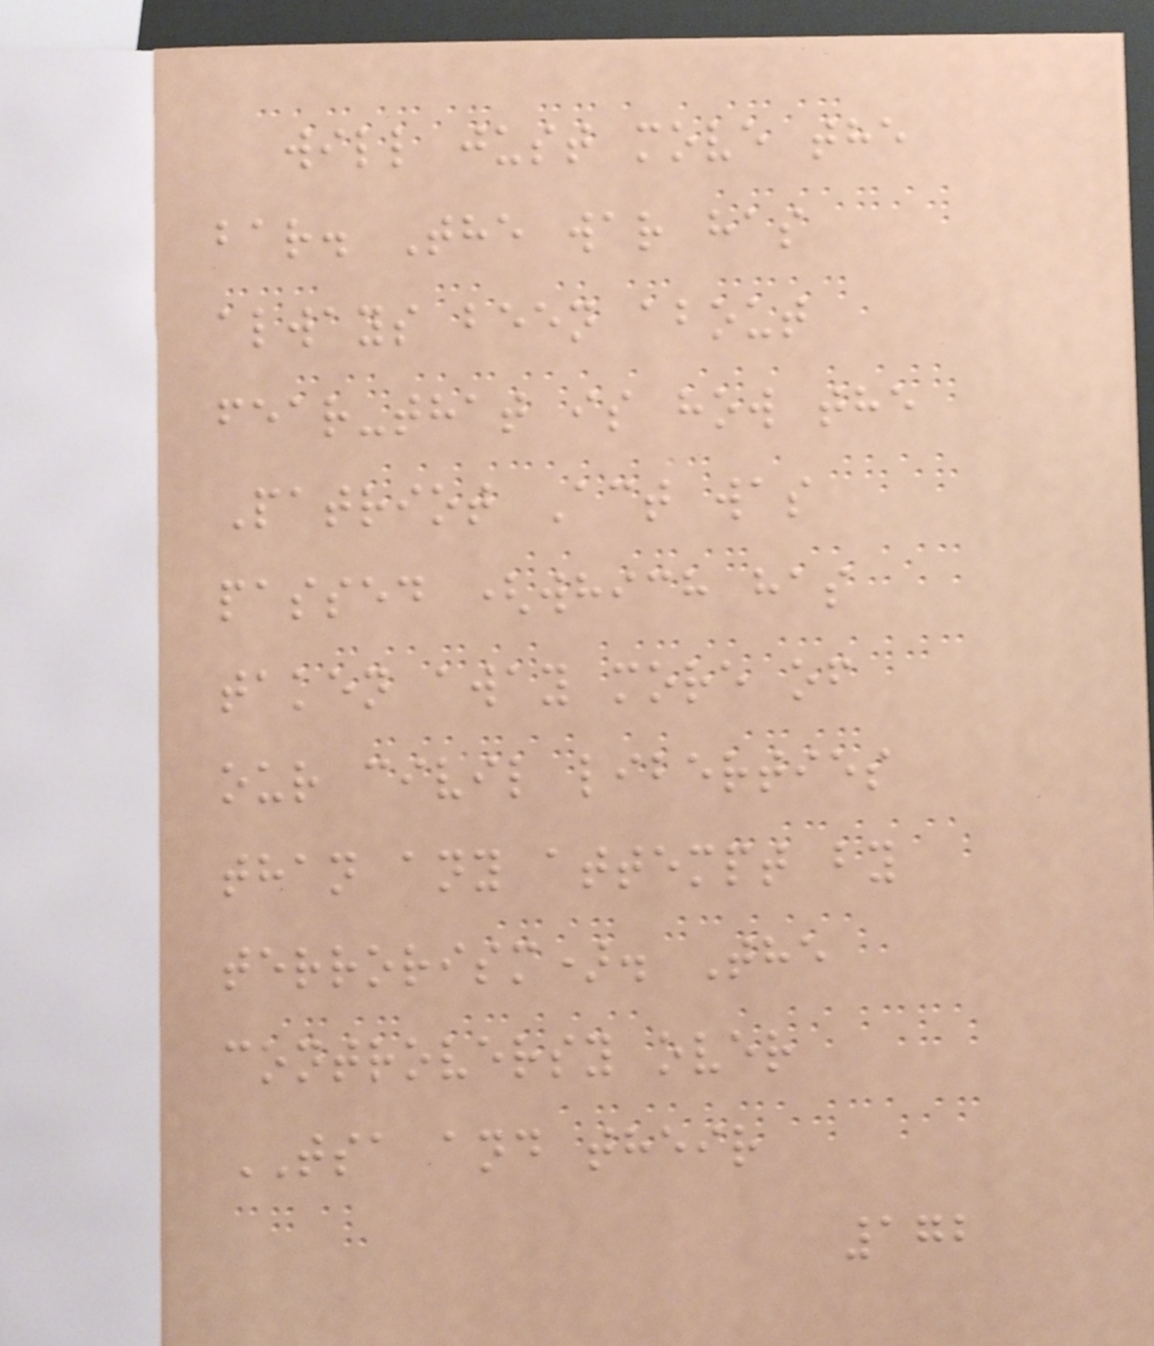will just move the
bar. The war has
always been about
fear-that is how the
Patriot Act was
passed (which has
taken away more of
our civil liberties
than any attempt by
terrorism). The
controversy over
TSA and their
172
